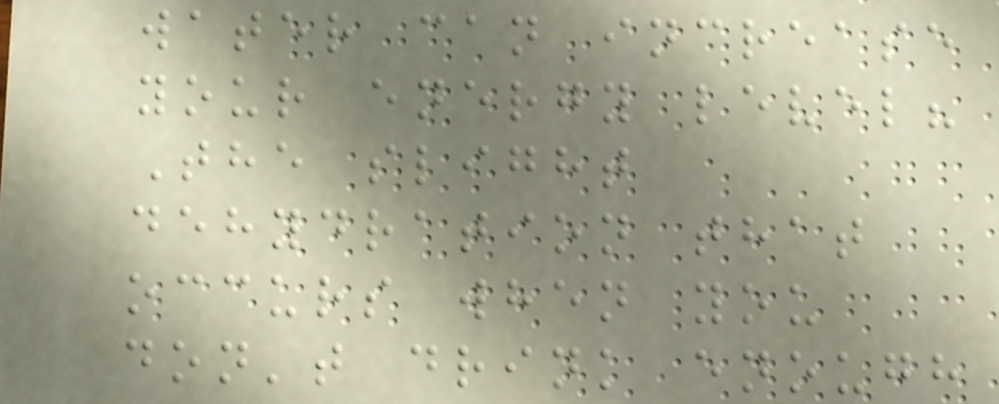water can increase
your energy level?
The slight
dehydration that
occurs when you
don't drink enough
